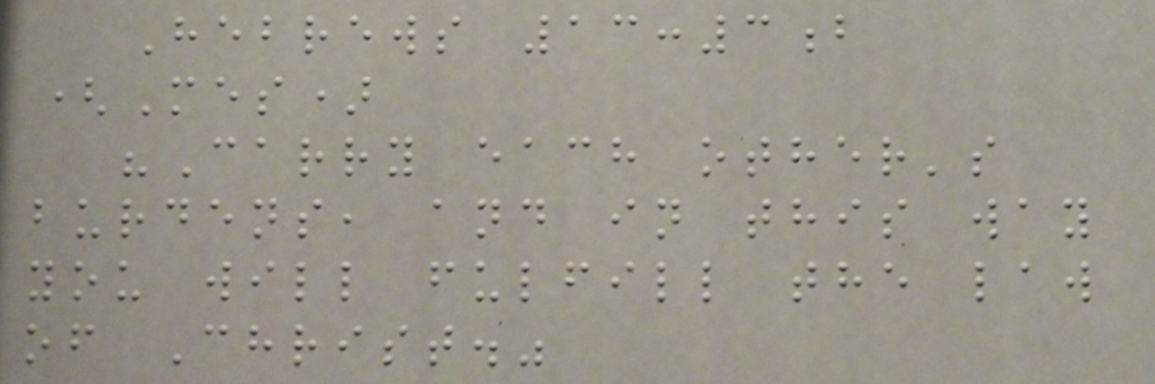Hebrews 13:3b
(Mes)
"Carry each other's
burdens, and in this way
you will fulfill the law
of Christ."
